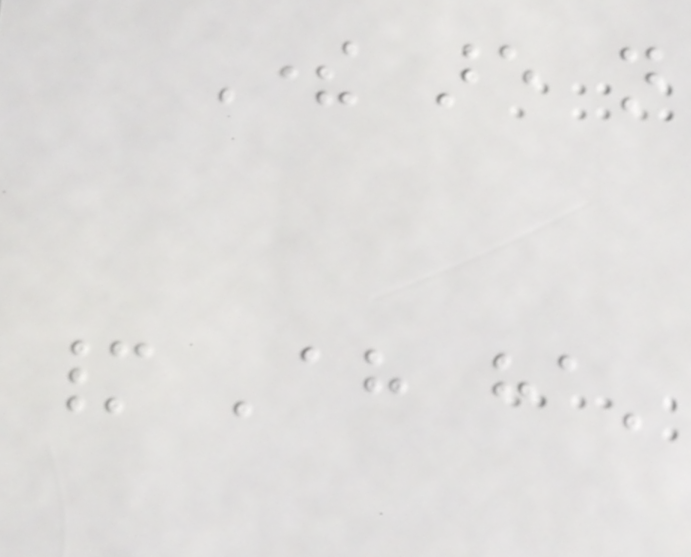There are not
many 'ah ha'
